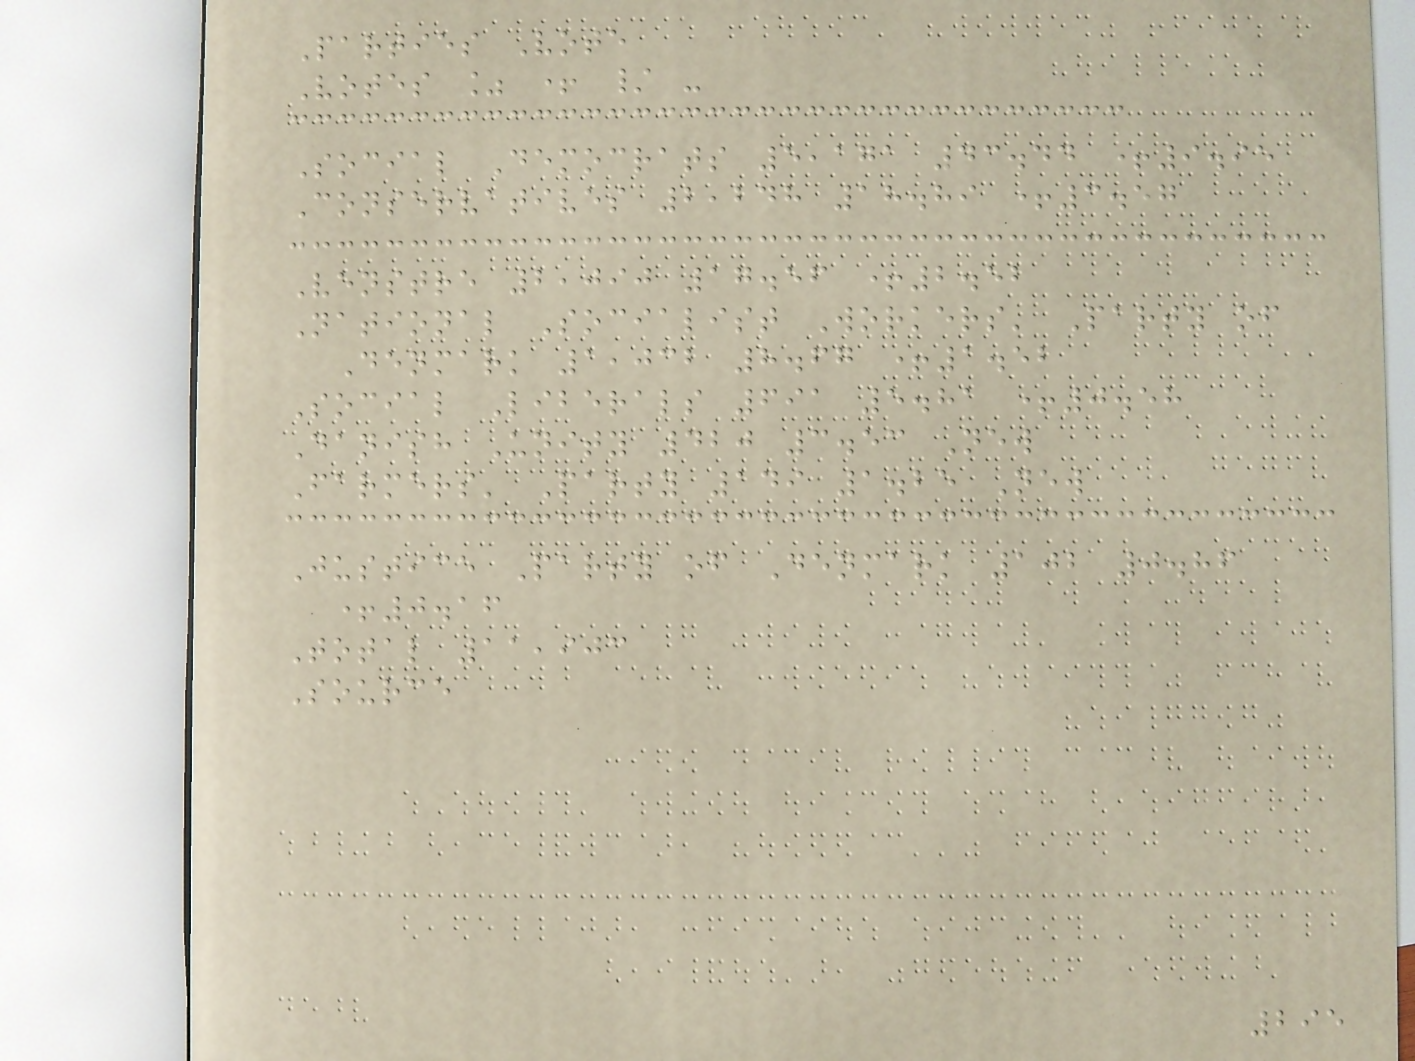Parties Vote
Votes % + / -
Social Democrats 5,171 43.44 +9.95
Conservatives 2,248 18.89 +3.57
Venstre 2,090 17.56 +2.52
National Socialist Workers' Party of
Denmark 1,032 8.67 +1.52
Social Liberals 691 5.81 +0.58
Danish Unity 420 3.53 New
Farmers' Party 149 1.25 New
Justice Party of Denmark 102 0.86
+0.16
Total 11,903
Source
295
